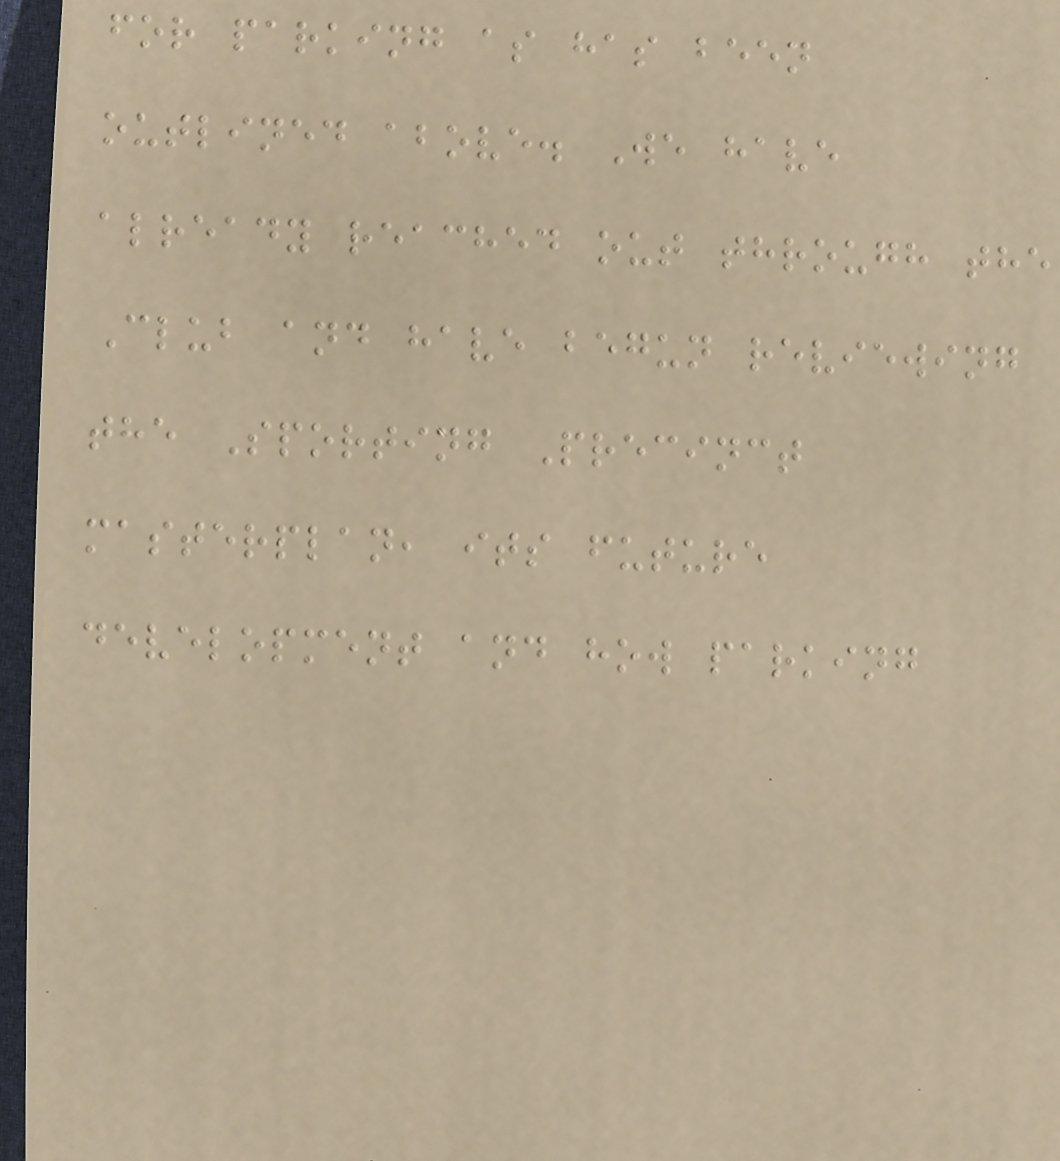for parking as has been
outlined above. We have
already reached out through the
Club and have begun reviewing
the Sporting Precinct
masterplan, its future
development and how parking
